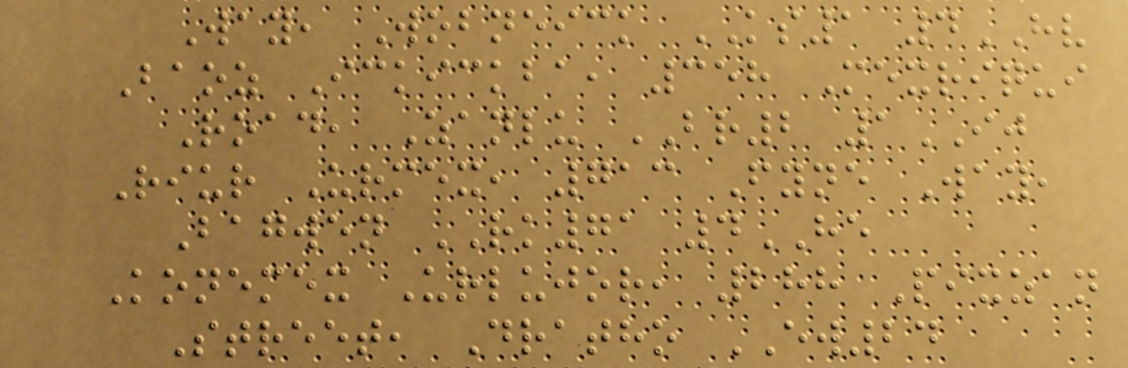Way, Wobneick KS1 4HV
Baoz Ickickba, 358 Mexriqui
Road, Zanlu BR2 1IJ
Riur Urmex, 713 Fyne Way,
Bagwen RK71 4HE
Konemex Urlujor, 288 Pixzan
Street, Dratho EW24
